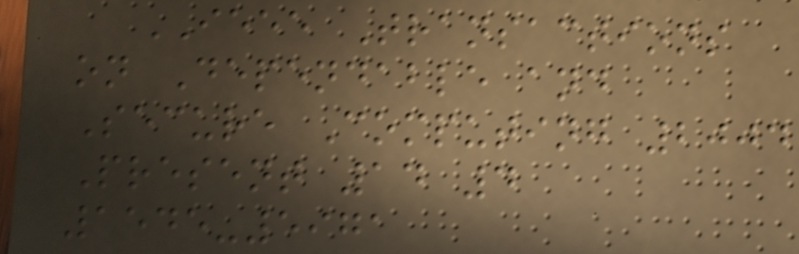IEEE Transactions
on Dependable and
Secure Computing 2004
Present 14 4
1545-5971
